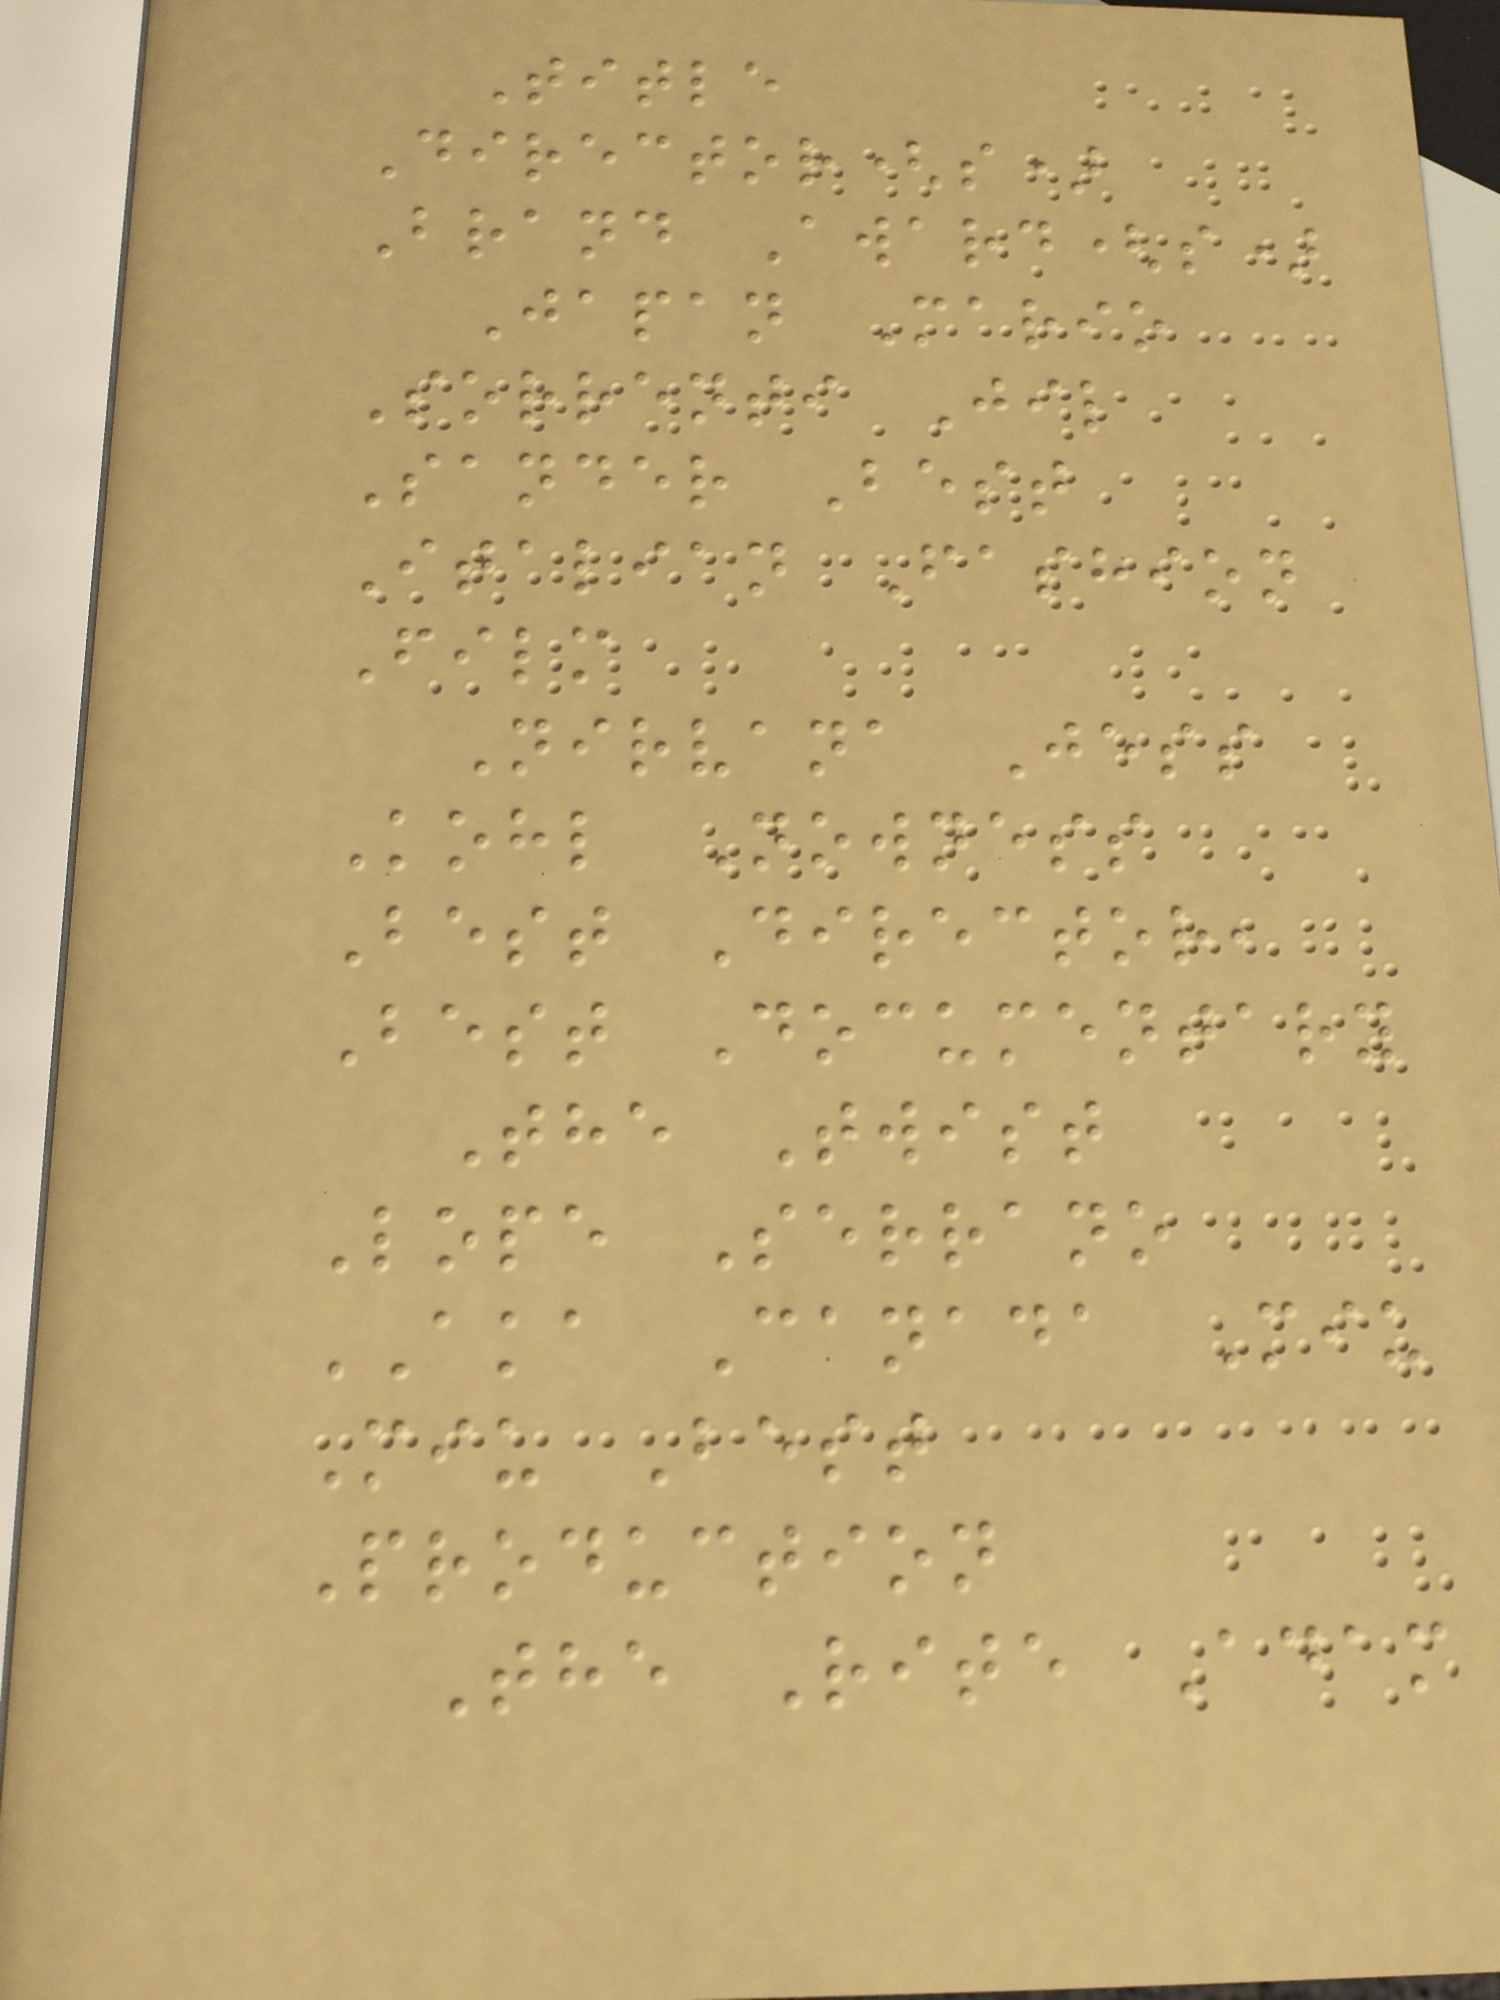Title
Director(s)
Brand Award(s)
Japan Mario
Sorrenti Jil
Sander Best
Italian Fashion
Film
Nirvana Jess
Kohl Nowness
Best Director,
Best Documentary
The Twist
Lope Serrano
AKA Canada Miu
Miu Best
Production
The Rite Adam
